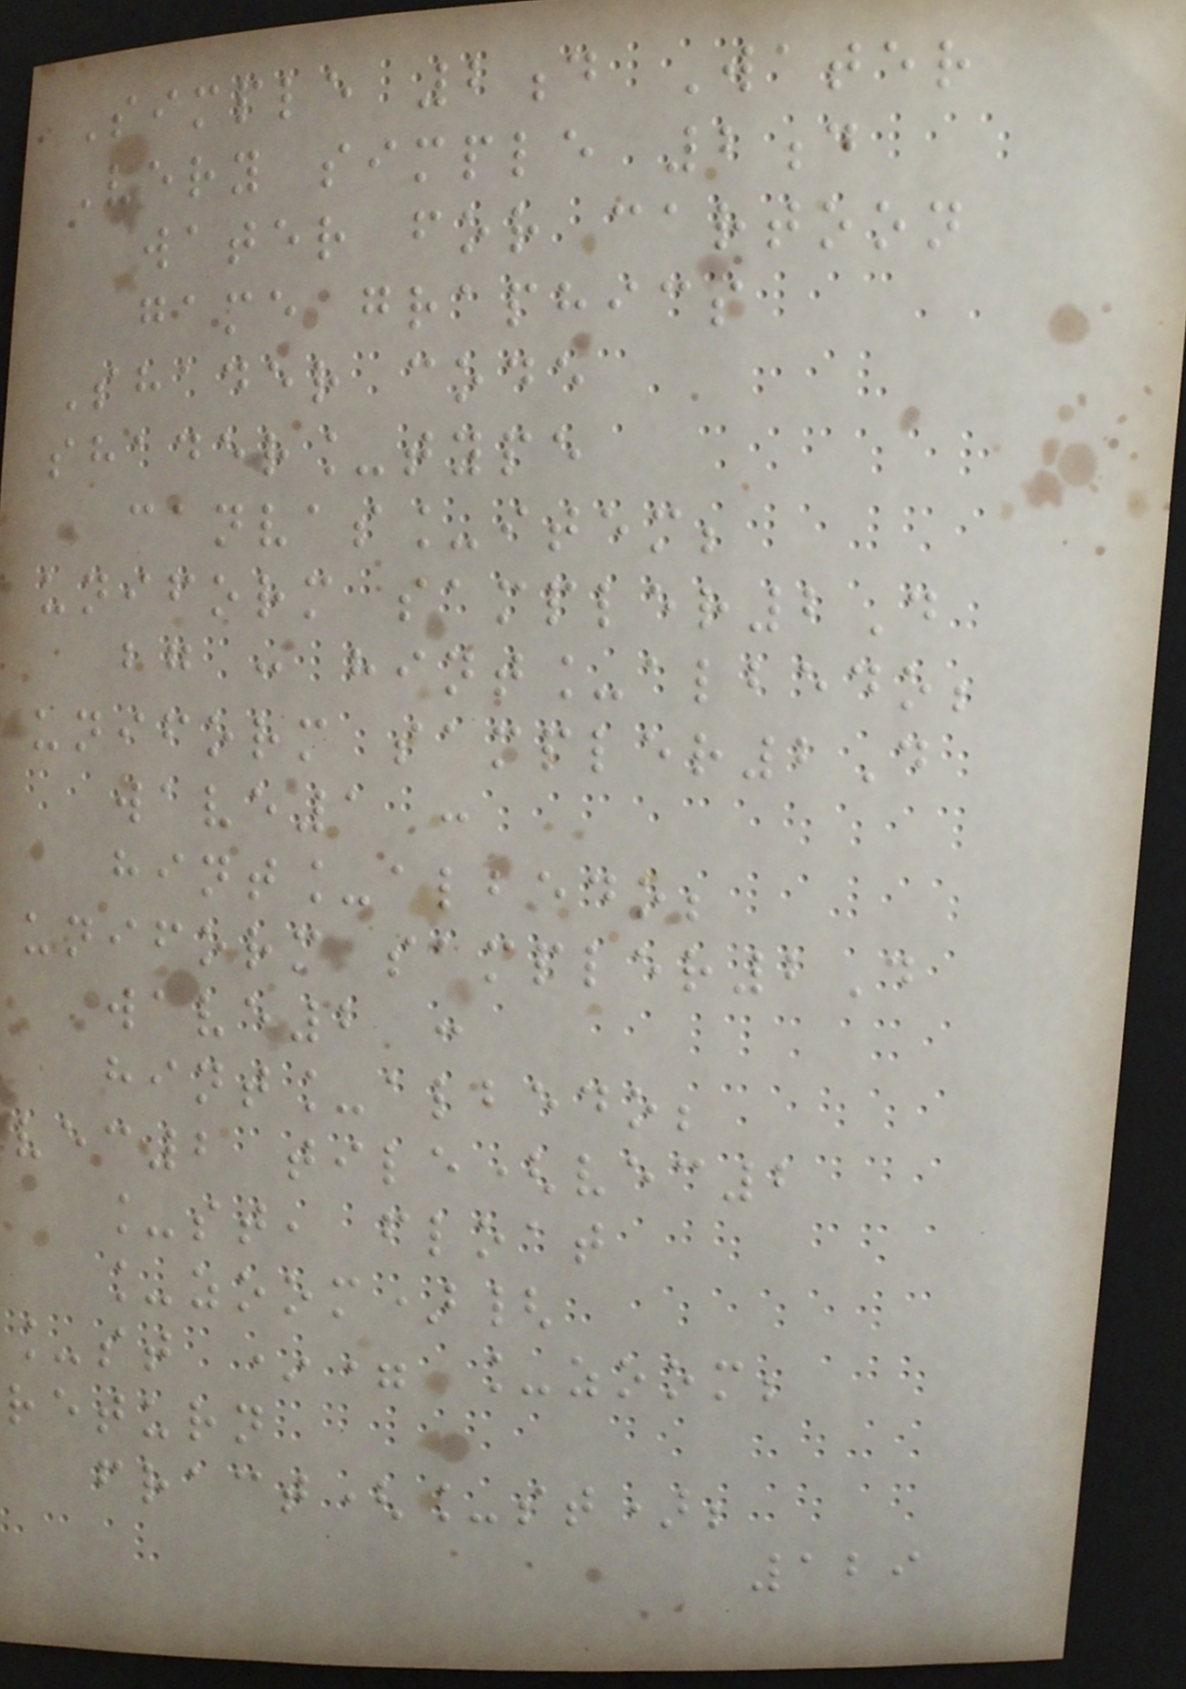Simple 2d Water
Very simple 2d
water for cartoon
game graphics
Shader code
shader_type
canvas_item;
uniform sampler2D
bg : hint_albedo;
uniform sampler2D
wave1 :
hint_albedo;
uniform sampler2D
wave2 :
hint_albedo;
vec2 tile(vec2
_st, float
_zoom){
_st *= _zoom;
return
fract(_st);
129
